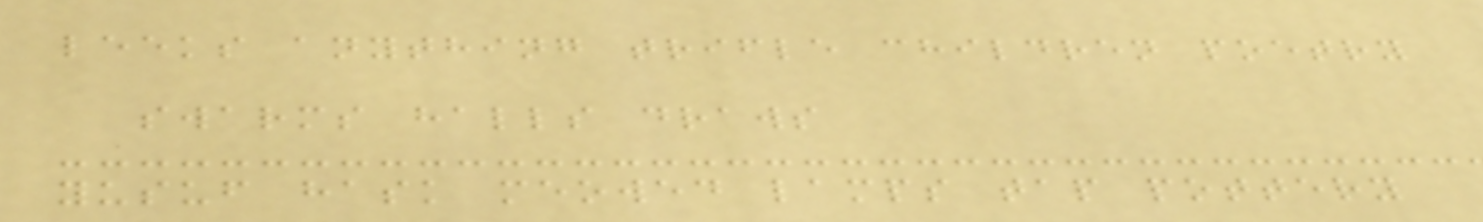leeks anything trifle children poetry
swarms halls draws
yusuf hask meowed lamps tap pottery
